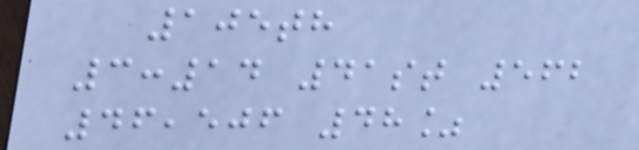105th
3:14 41st 562
46,506 48%
